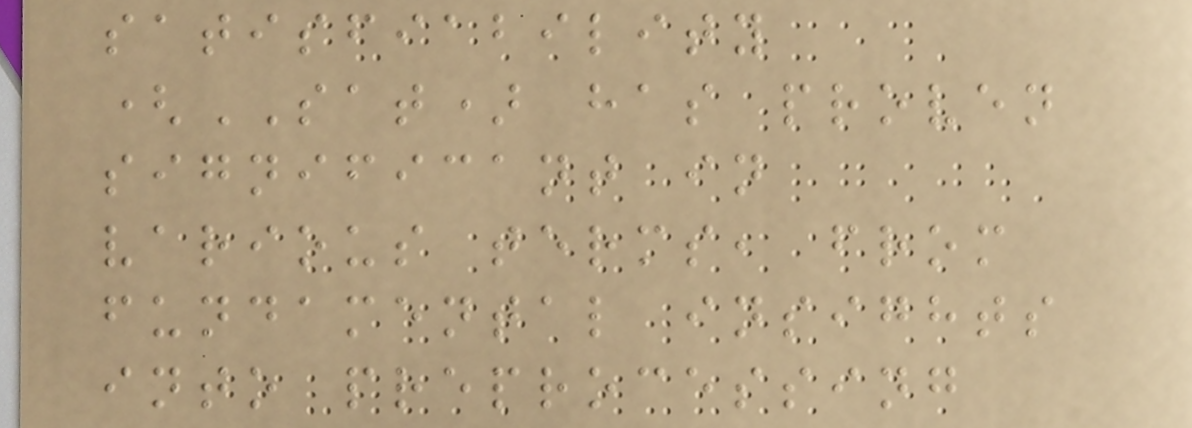satisfiability
(SAT) has proven
significant in
various terms, from
fundamental insights
into preprocessing
